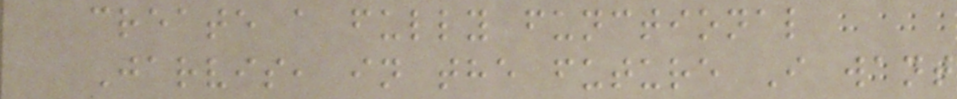create a fully functional
Jarvis, in the future I want
